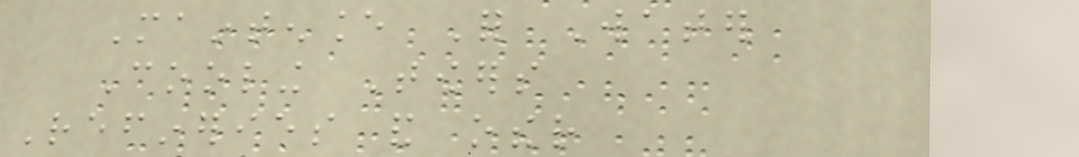Maintenance For Water
Cooling Towers
Refineries and other
